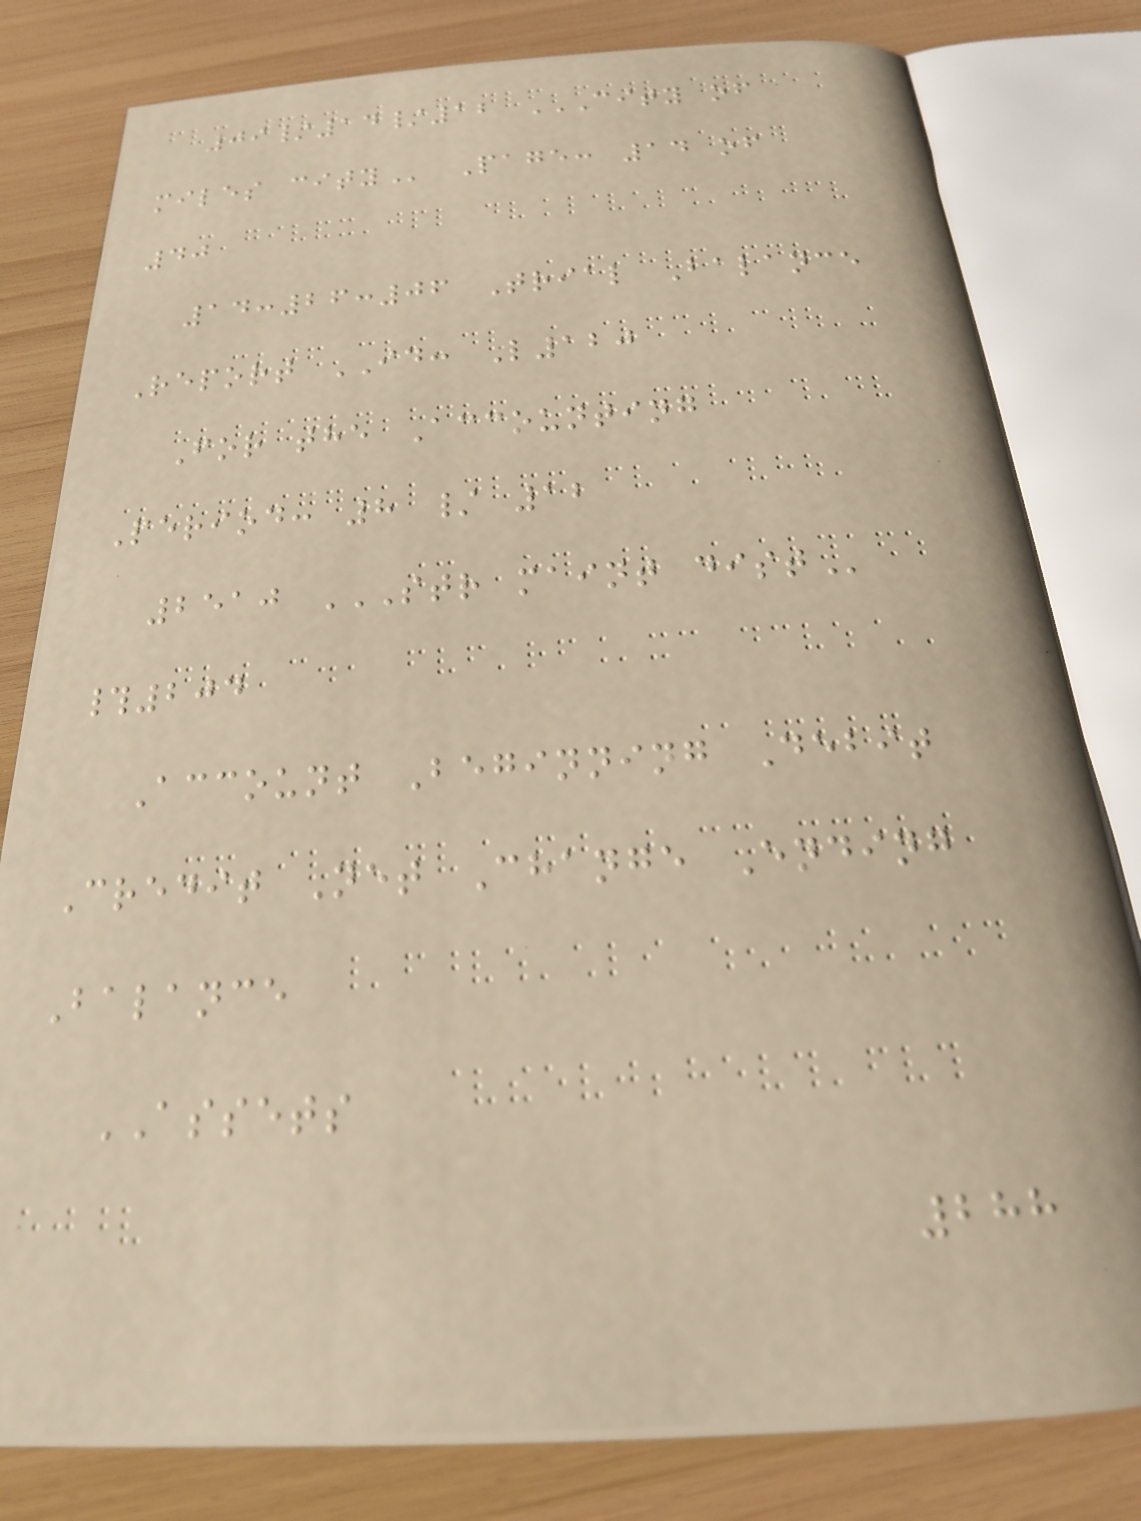09/14/12 CITY OF
MILES CITY Page: 14 of
40
14:26:06 Trial Balance
Report ID: L120
For the Accounting
Period: 8 / 12
2510 STR MAINT DIST
#204
Account Beginning Debit
Credit Net Change Ending
Balance
ASSETS
288
